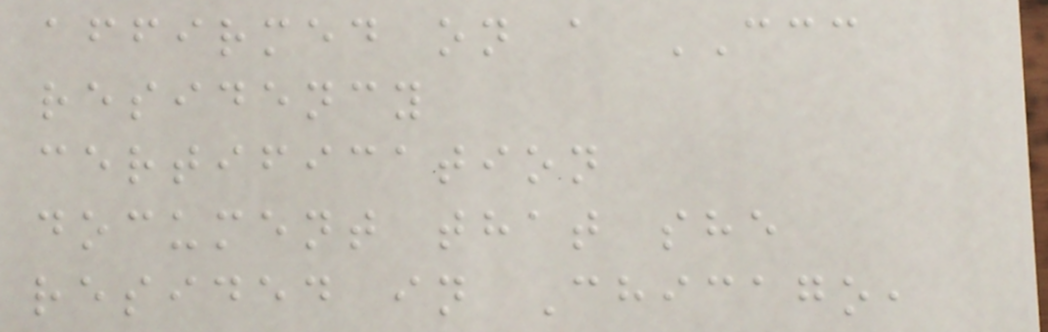affirmed on a CCC
residency
certification
document that she
resided in Chicago,
